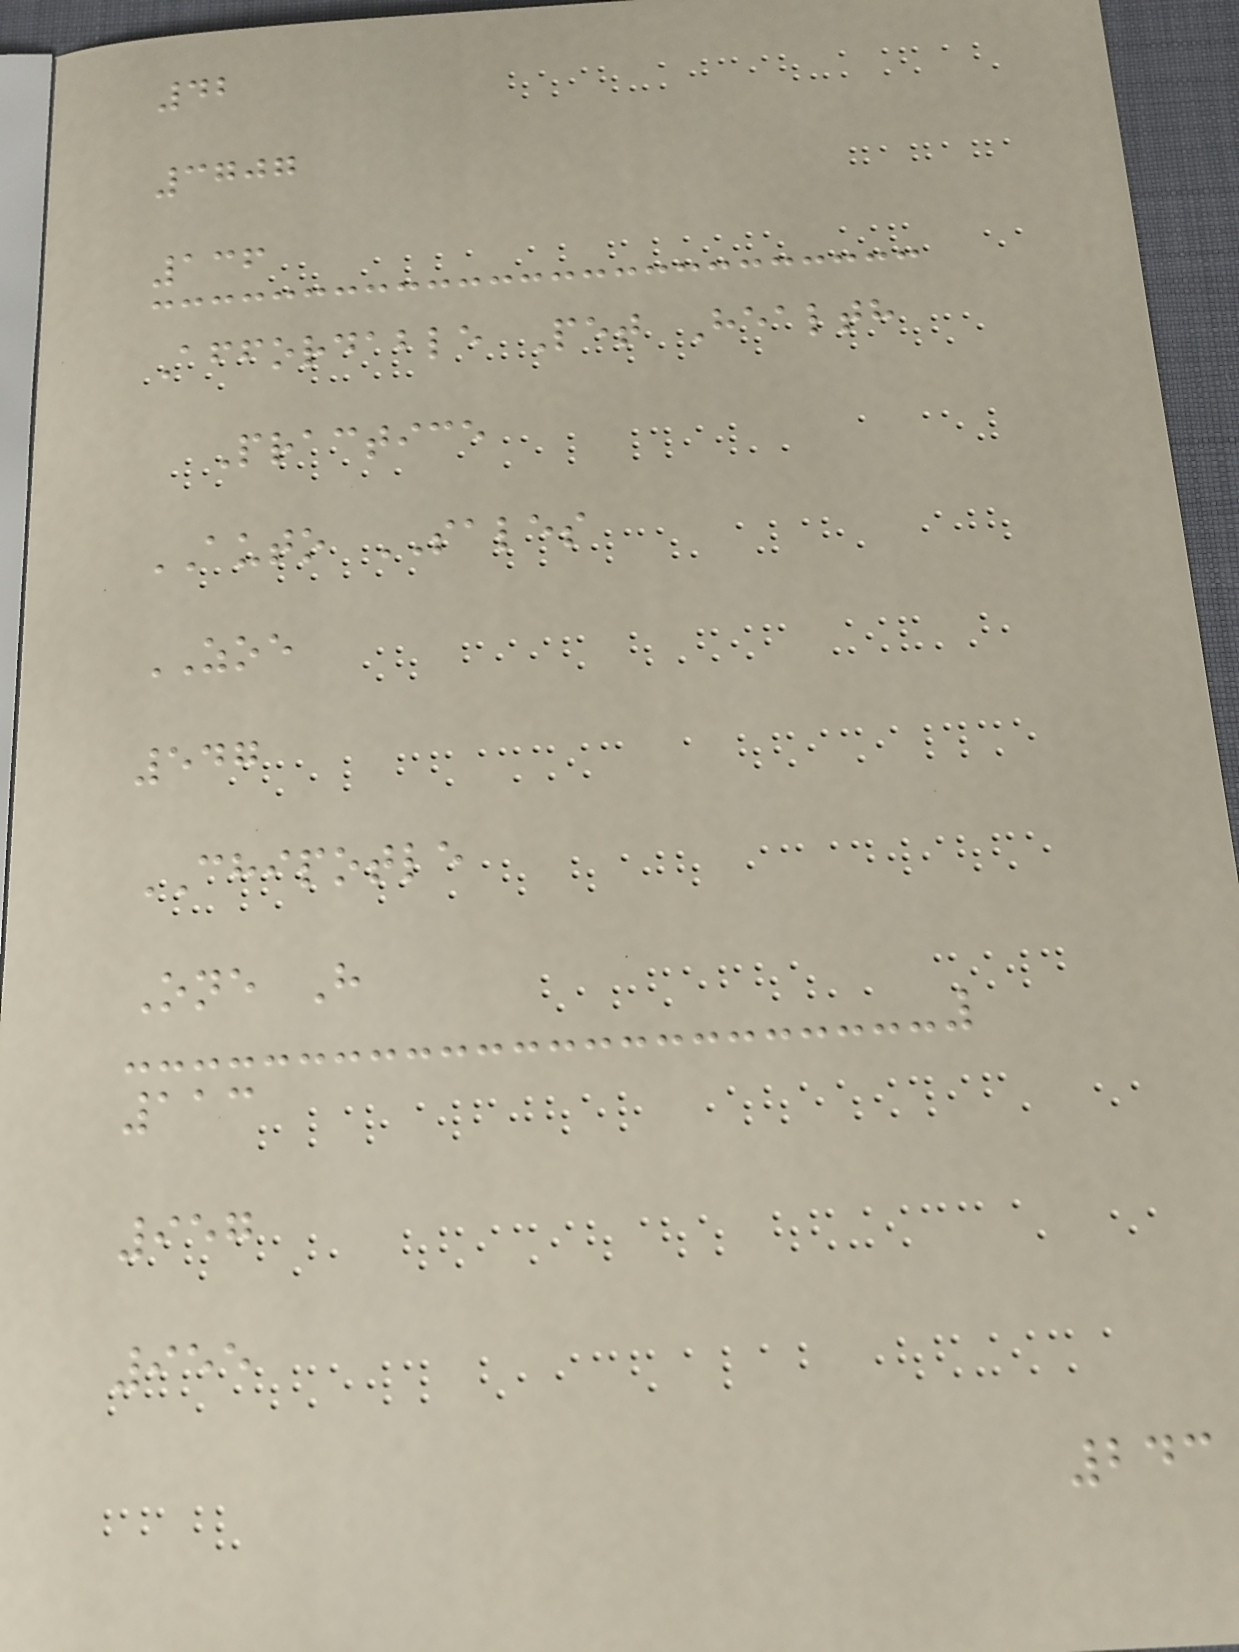42
3707
136
Affordable Pet Health
Practice
AUTO SALES
ZOE
547
CHIPOTLE
One H
113
957
955
243
